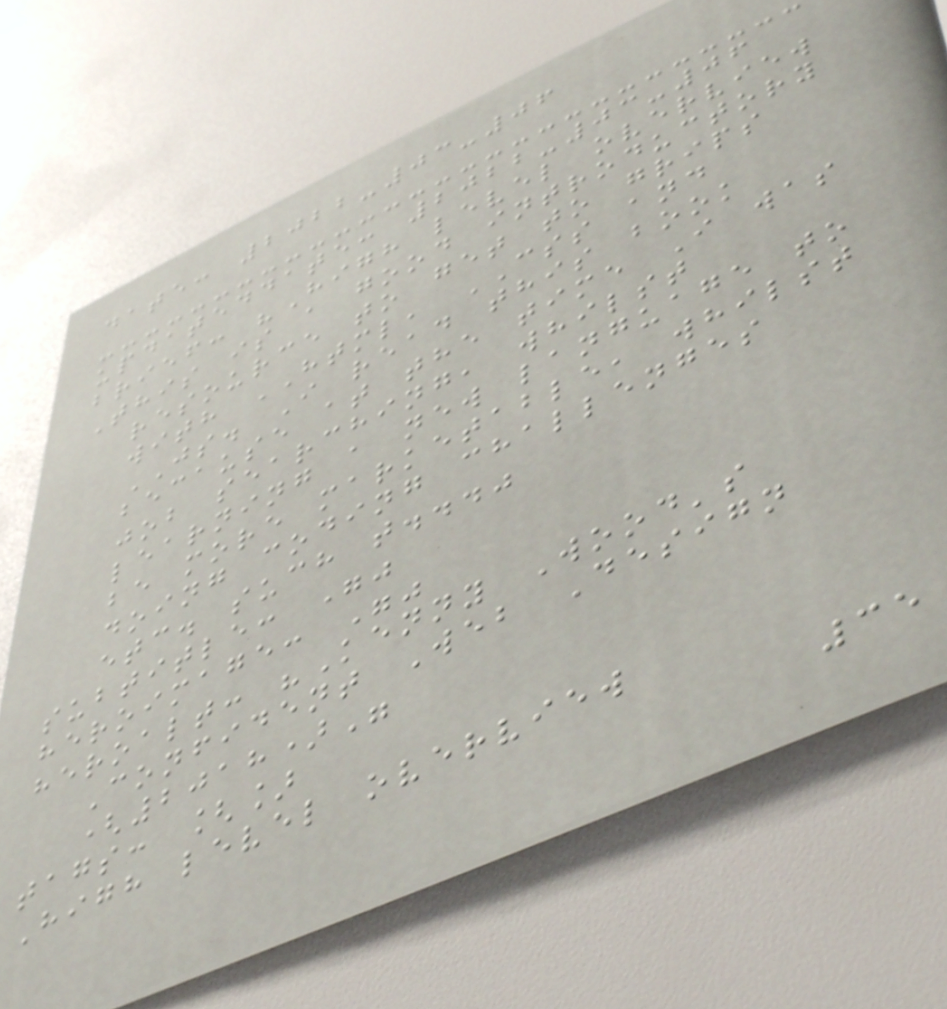date: 2022-03-06
updateddate: 2022-03-06
brief: "High level overview
This is a good introductory
resource to get to grips
with HTML, CSS and
JS. I read this book
because at the time I was
job searching, whilst
learning a new language to
be more marketable, whilst
doing coding challenges
etc. such t..."
subtitle: ""
heroimage: ""
heroalt: "Kenny Wood's
Confident Web Design
(2018)"
tags: []
High level overview
35
